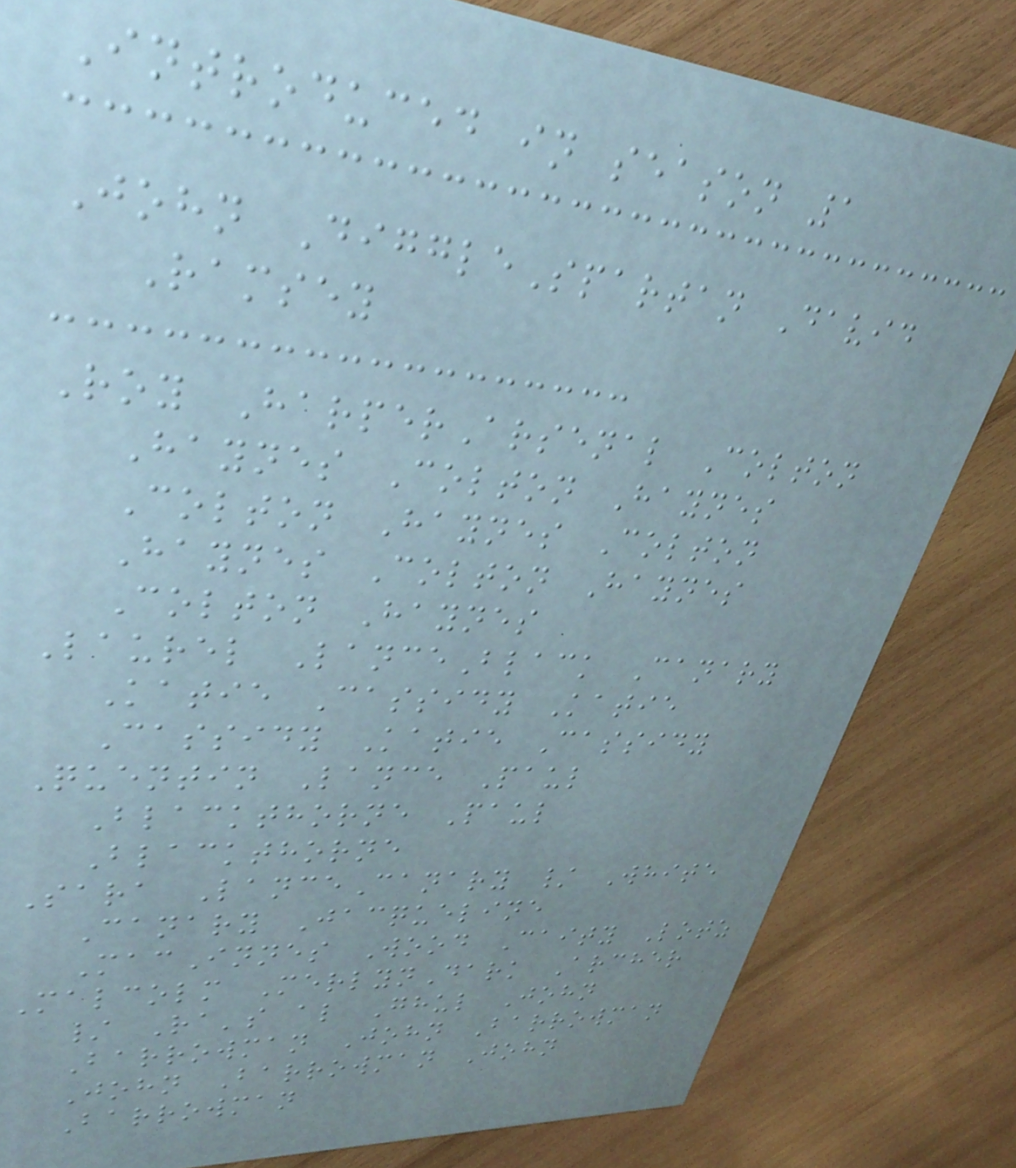Introduced in season 1
John DiggleSpartan David
Ramsey
Roy HarperArsenal Colton
Haynes Colton Haynes
Colton Haynes Colton
Haynes Colton Haynes
Colton Haynes
Laurel LanceBlack Canary
Katie Cassidy Katie
Cassidy Katie Cassidy
Quentin Lance Paul
Blackthorne Paul
Blackthorne
Sara LanceCanary / White
Canary Jacqueline
MacInnes Wood Caity Lotz
Malcolm MerlynDark Archer
/ Ra's al Ghul John
Barrowman John Barrowman
John Barrowman John
Barrowman
